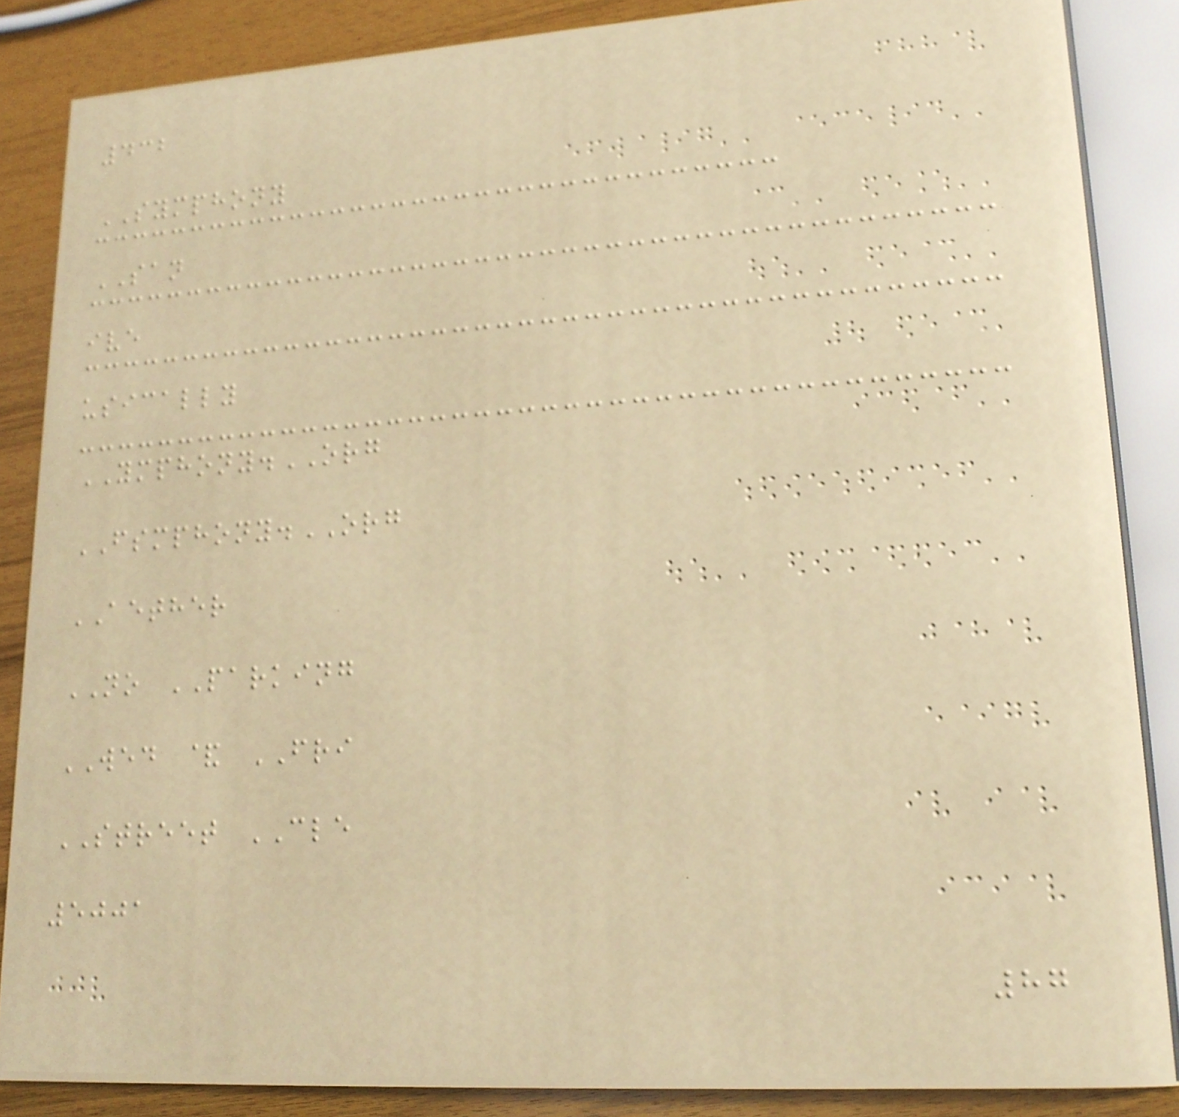432
SYMPHONY
SAN
ive
usically
YMPHONY.ORG
FSMPHONY.ORG
AETHER
NO PARKING
WED & FRI
STREET CLE
5001
87
